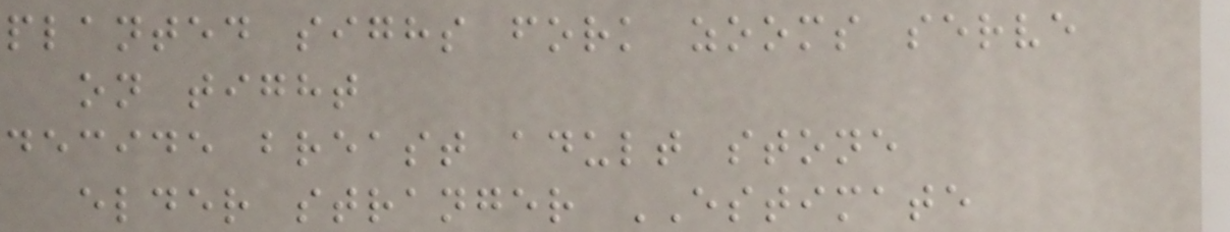planted sighs fork zooms serve
on tight
decide breast adult stone
elder stranger ESTIMATE
